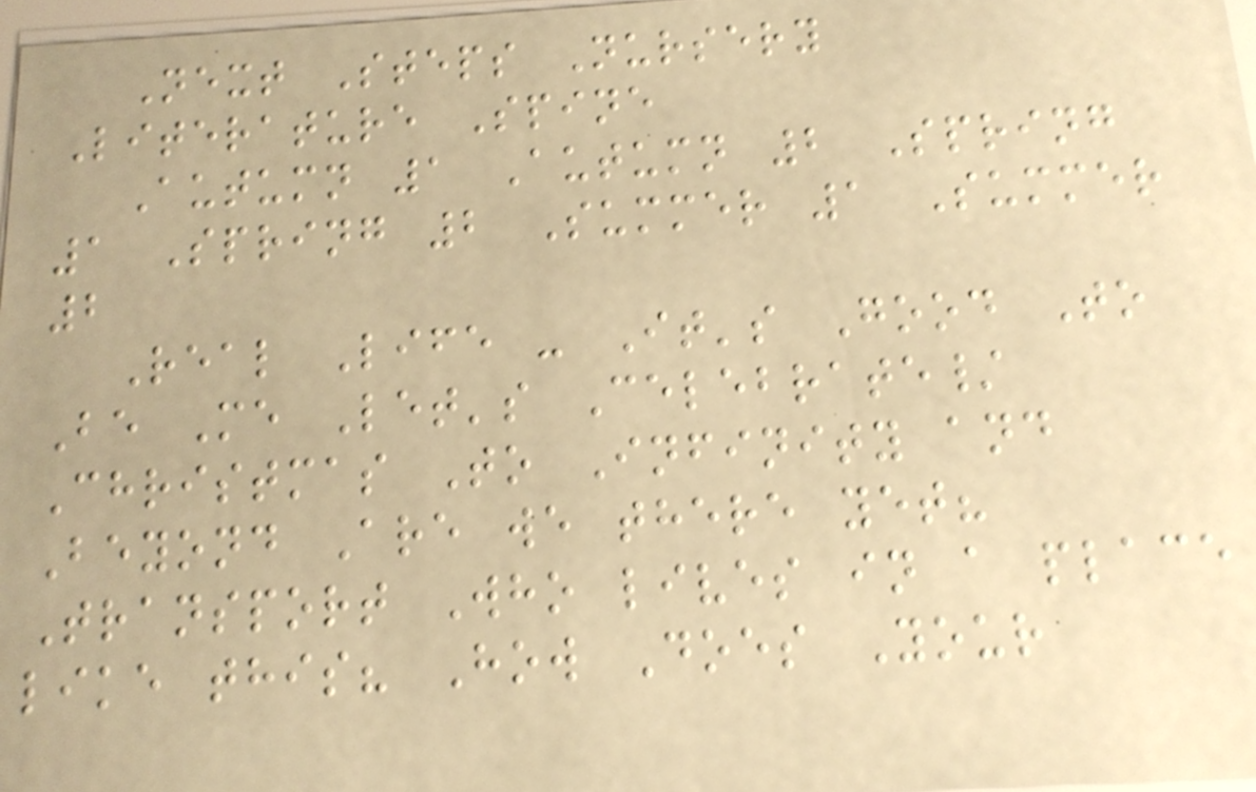Next Steps Nursery
Literature Spine
Autumn 1 Autumn 2 Spring
1 Spring 2 Summer 1 Summer
2
Real Life - It's Good To
Be Me Let's Celebrate/
Christmas To Infinity and
Beyond Are we there yet?
Transport Who lives in a place
like this? How Does Your
